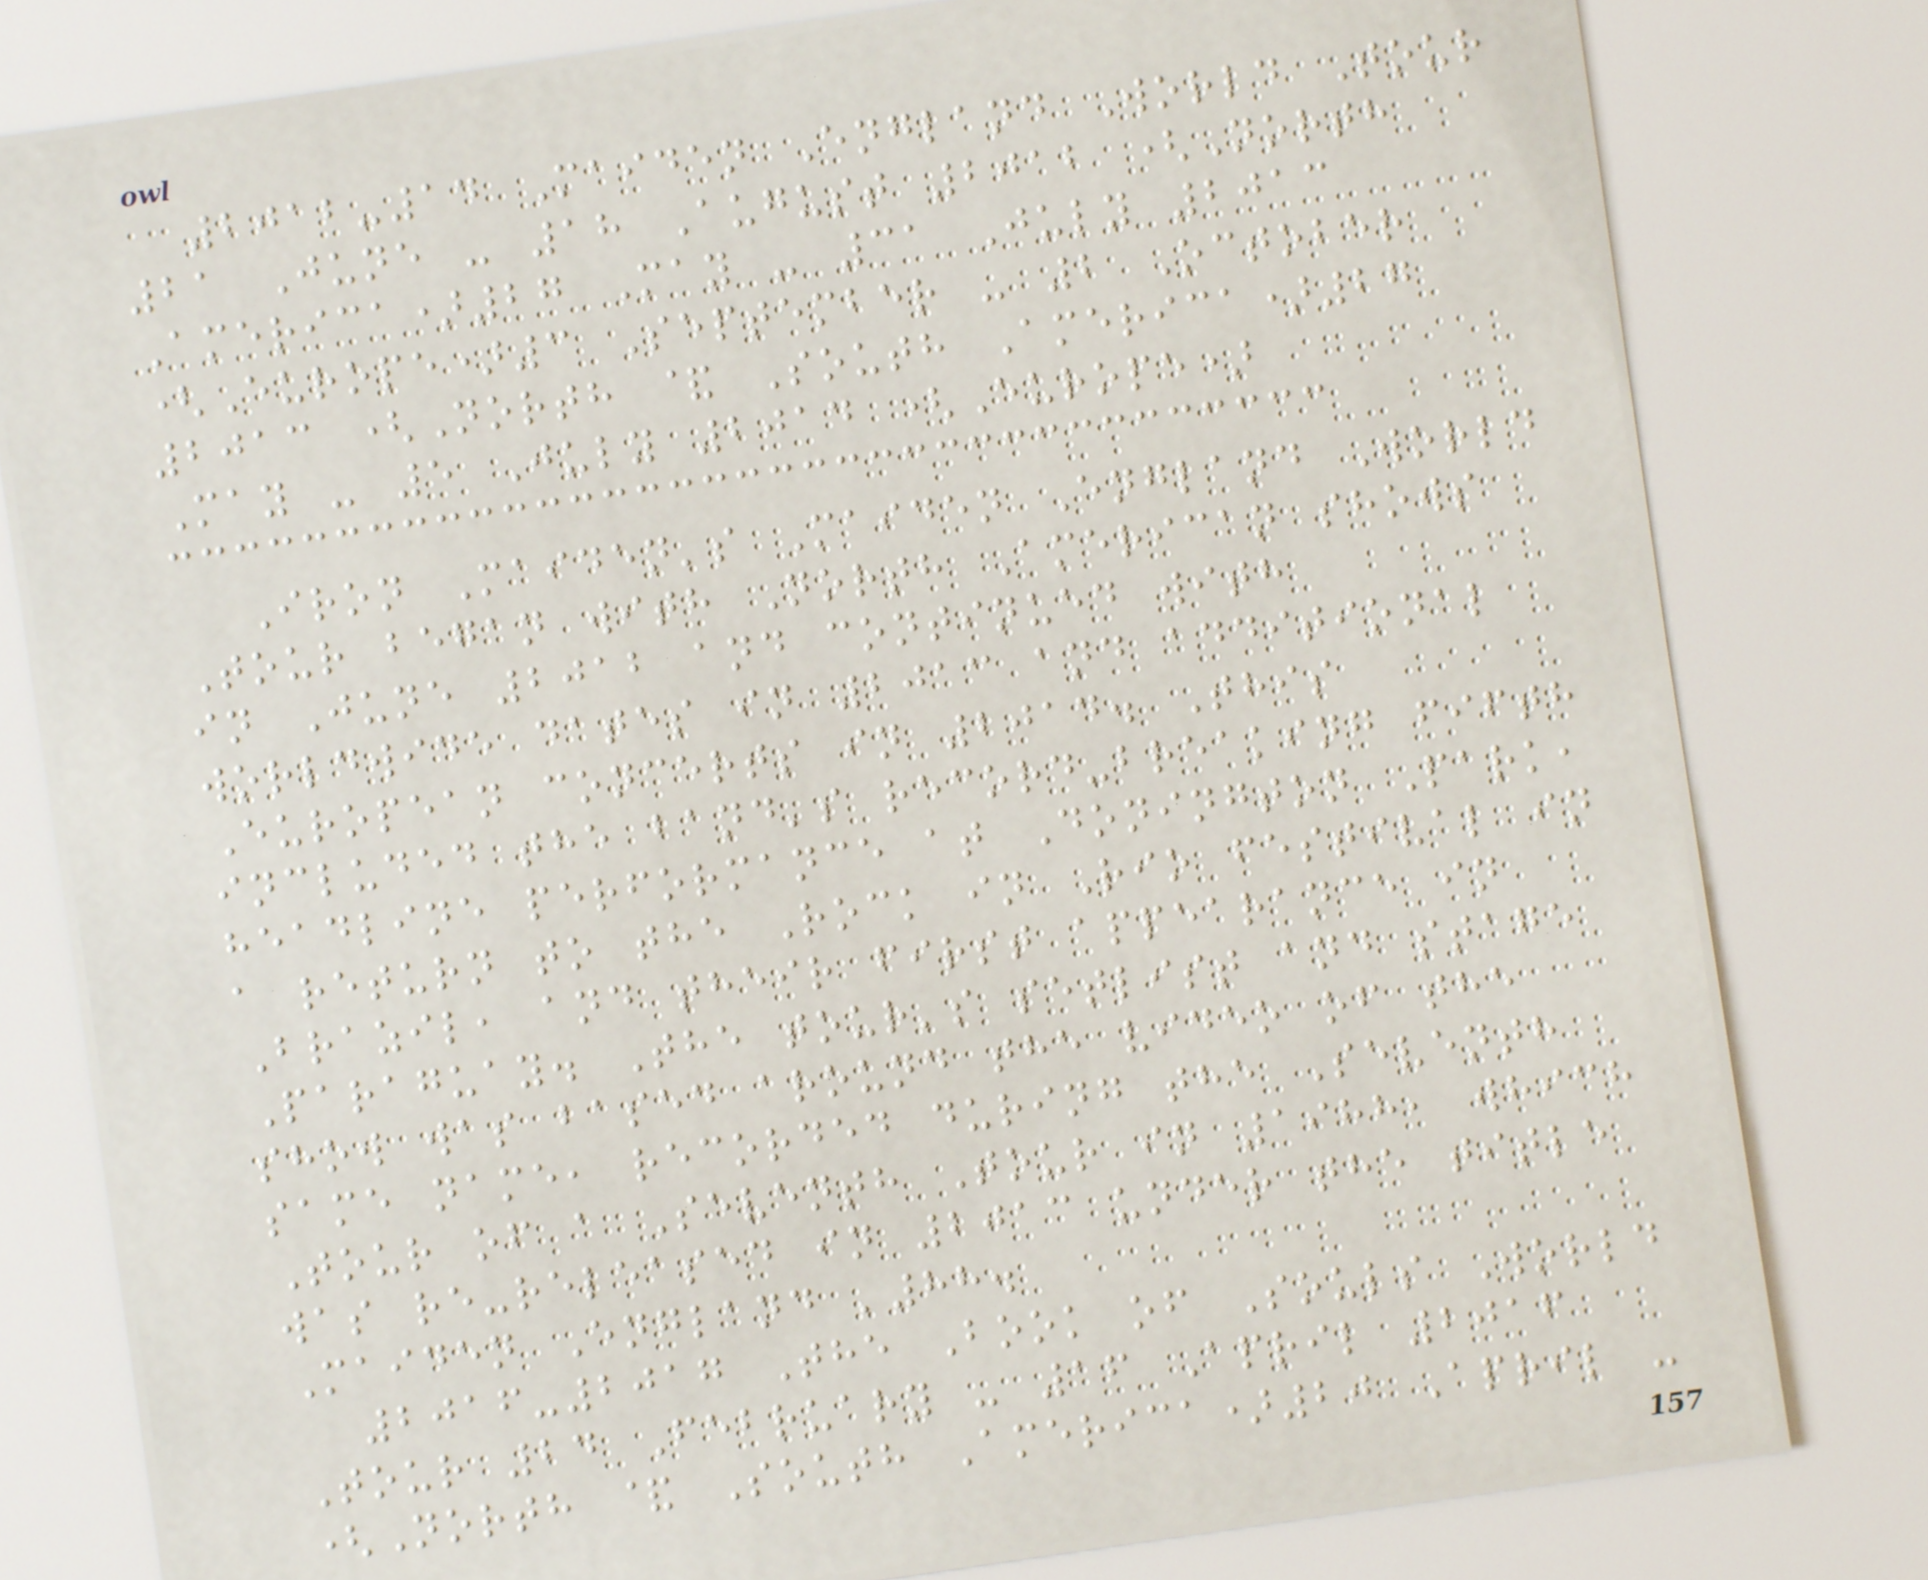2012-14 Maiden England World Tour
21 June - 18 August 2012 (North
America)27 May - 31 July 2013
(Europe)3 September - 2 October
2013 (North & South America)27
May - 5 July 2014 (Europe)
Iron Maiden's Maiden England World
Tour began with North American shows
in June 2012 and continued with
worldwide dates in 2013 and additional
European concerts in 2014. This
included the band's record-breaking fifth
headline performance at Donington Park,
a return to the Rock in Rio festival in
Brazil, and their first appearance in
Paraguay. The tour's setlist and stage
show was based around the video of the
same name, recorded during the Seventh
Tour of a Seventh Tour in 1988, which
was re-released in 2013 under the title
Maiden England '88.
2016-2017 The Book of Souls World
Tour 24 February - 16 April 2016
(North & South America)20 April -
